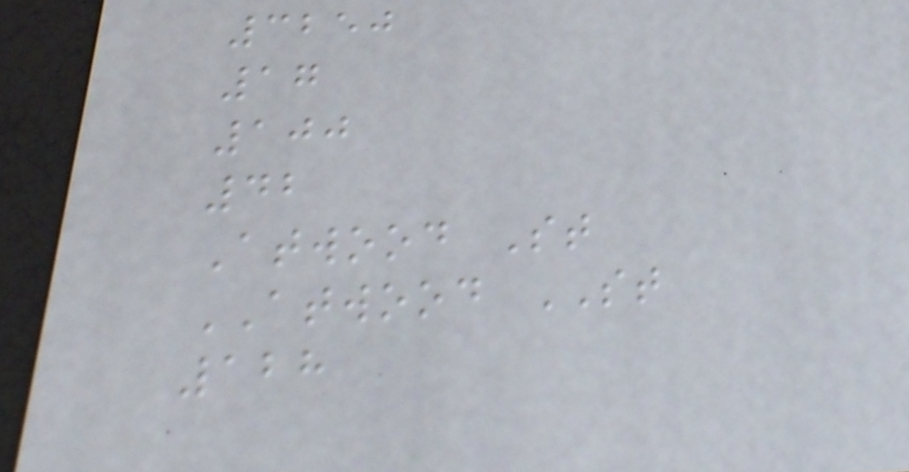3250
17
100
42
Atwood St
ATWOOD ST
128
